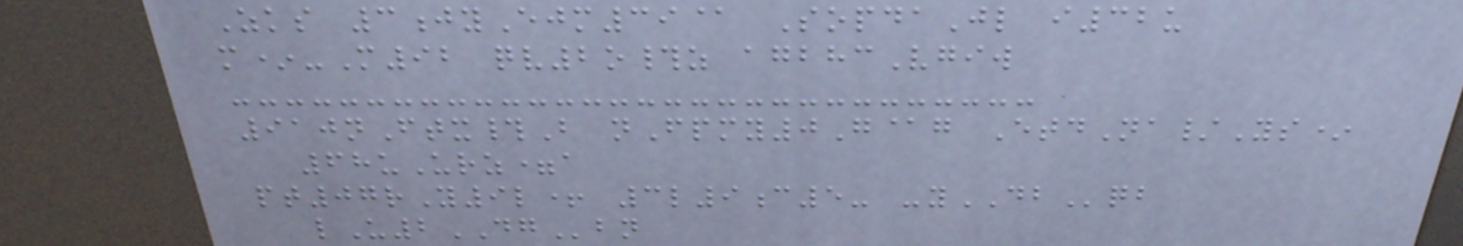Zks 3jyEjm39@ SopdaJl i32u
m*-M92 qv2o#z agbhcVgiw
910nFtx#B nFpmy0G@g EtdNa/Ys*
68uUrz=a
pt07rY9l+ 3l9c5- -yDBqb
lU2DGbn
